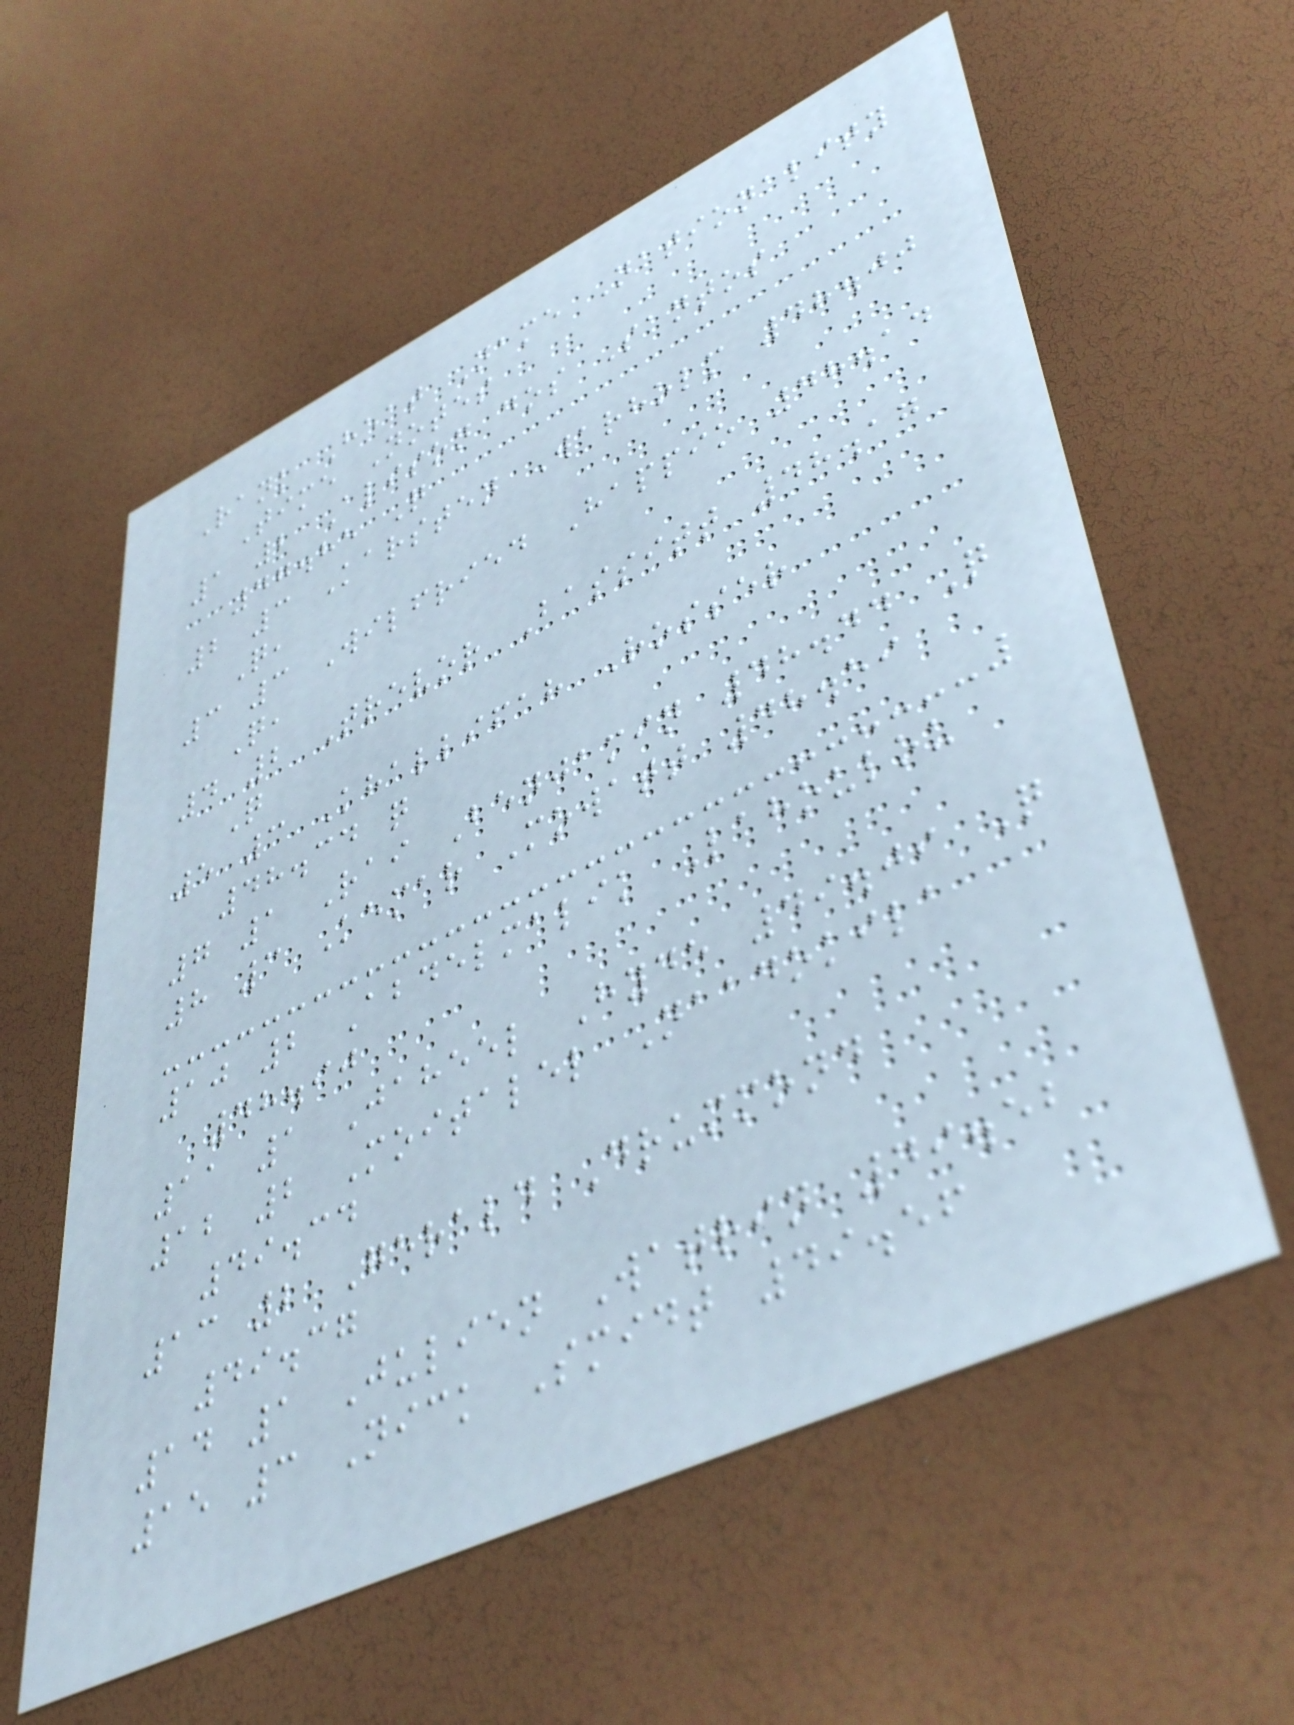Rank Heat Name Nationality
Time Notes
1 2 Alison dos Santos
47.85 Q
2 3 Karsten Warholm 48.00
Q,
3 3 Wilfried Happio 48.14
Q,
4 2 Trevor Bassitt 48.17
Q
5 3 Khallifah Rosser
48.34 q
7 1 Rai Benjamin 48.44 Q
8 3 Kemar Mowatt 48.59
10 2 Abdelmalik Lahoulou
48.90
11 1 Jaheel Hyde 49.09 Q
12 2 Moitalel Naadokila
49.34
13 2 Gerald Drummond
49.37
14 1 Julien Watrin 49.52
15 3 Nick Smidt 49.56
